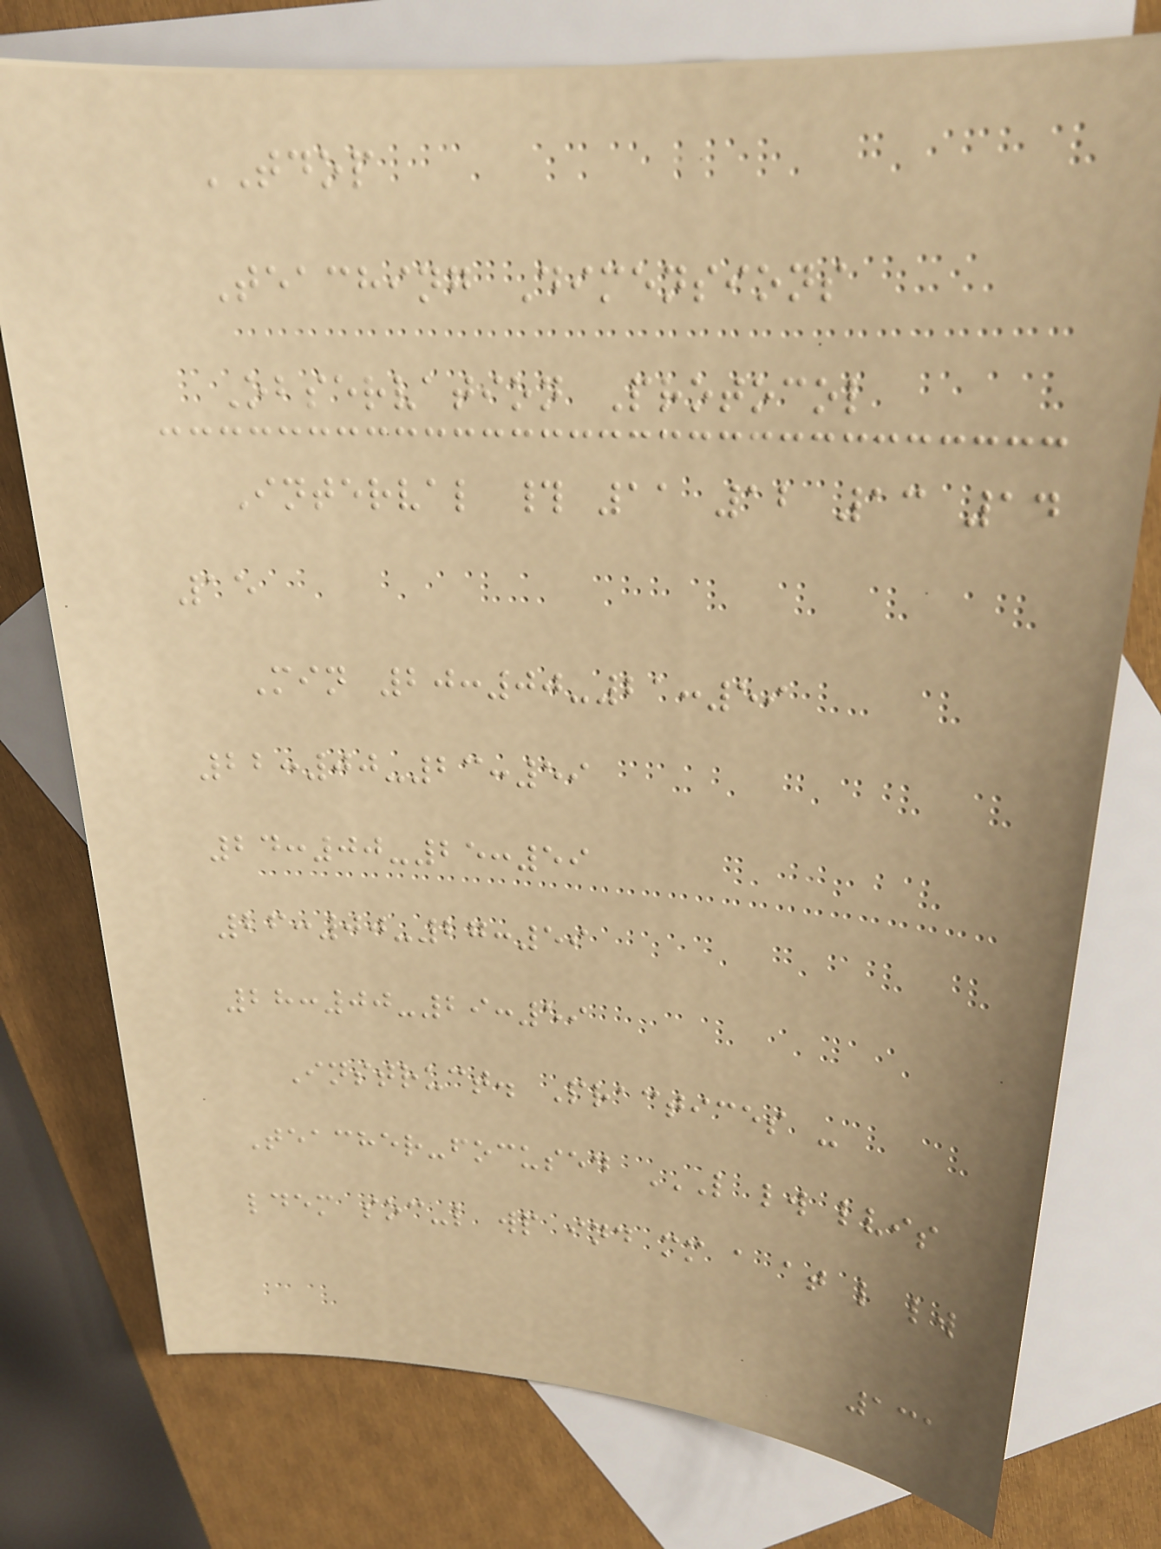TDOP
Teaching Dimensions
Observation Protocol
Interval # 11 12 13 14
15
Min 20:00-21:59
22:00-23:59
24:00-25:59
26:00-27:59
28:00-29:59
Instruct. Practices -
Teacher-focused L LW LVIS
LDEM SOC-L WP IND MM A AT L LW
131
